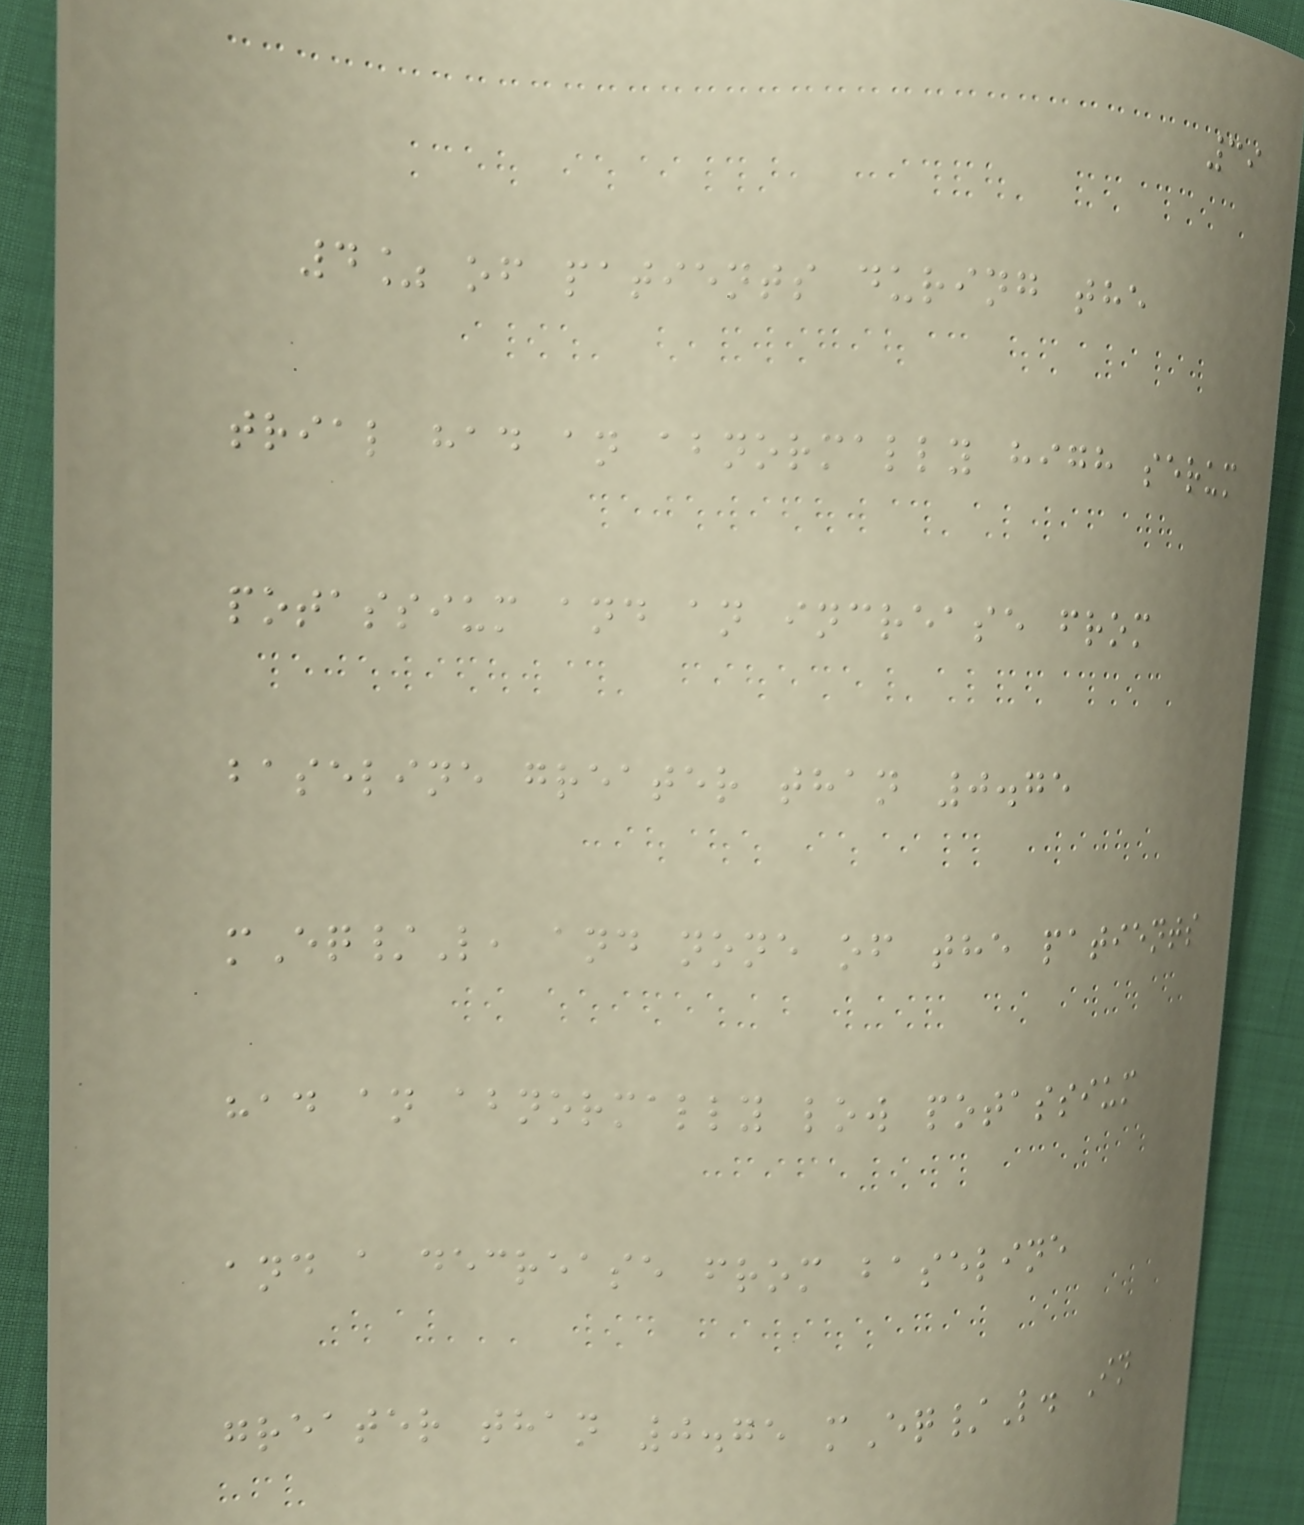39
4% of patients during the
trial had an abnormally high serum
potassium and an increase from
baseline greater than 0.75
mEq/L, and none of the patients
had an abnormally low potassium
and a decrease from baseline
greater than 0.75 mEq/L. In
